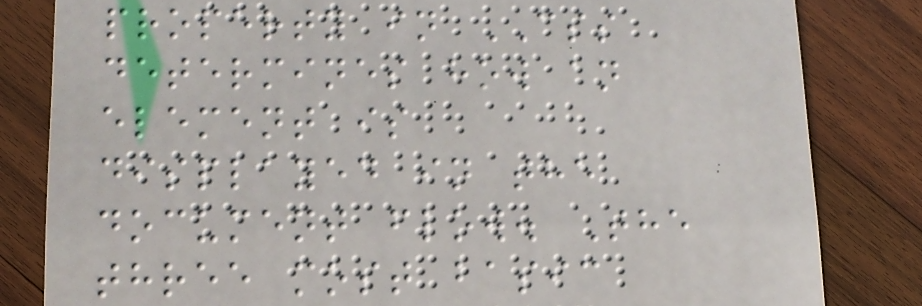property in CSS
determines how an
element is
displayed in the
document flow. The
three most basic
